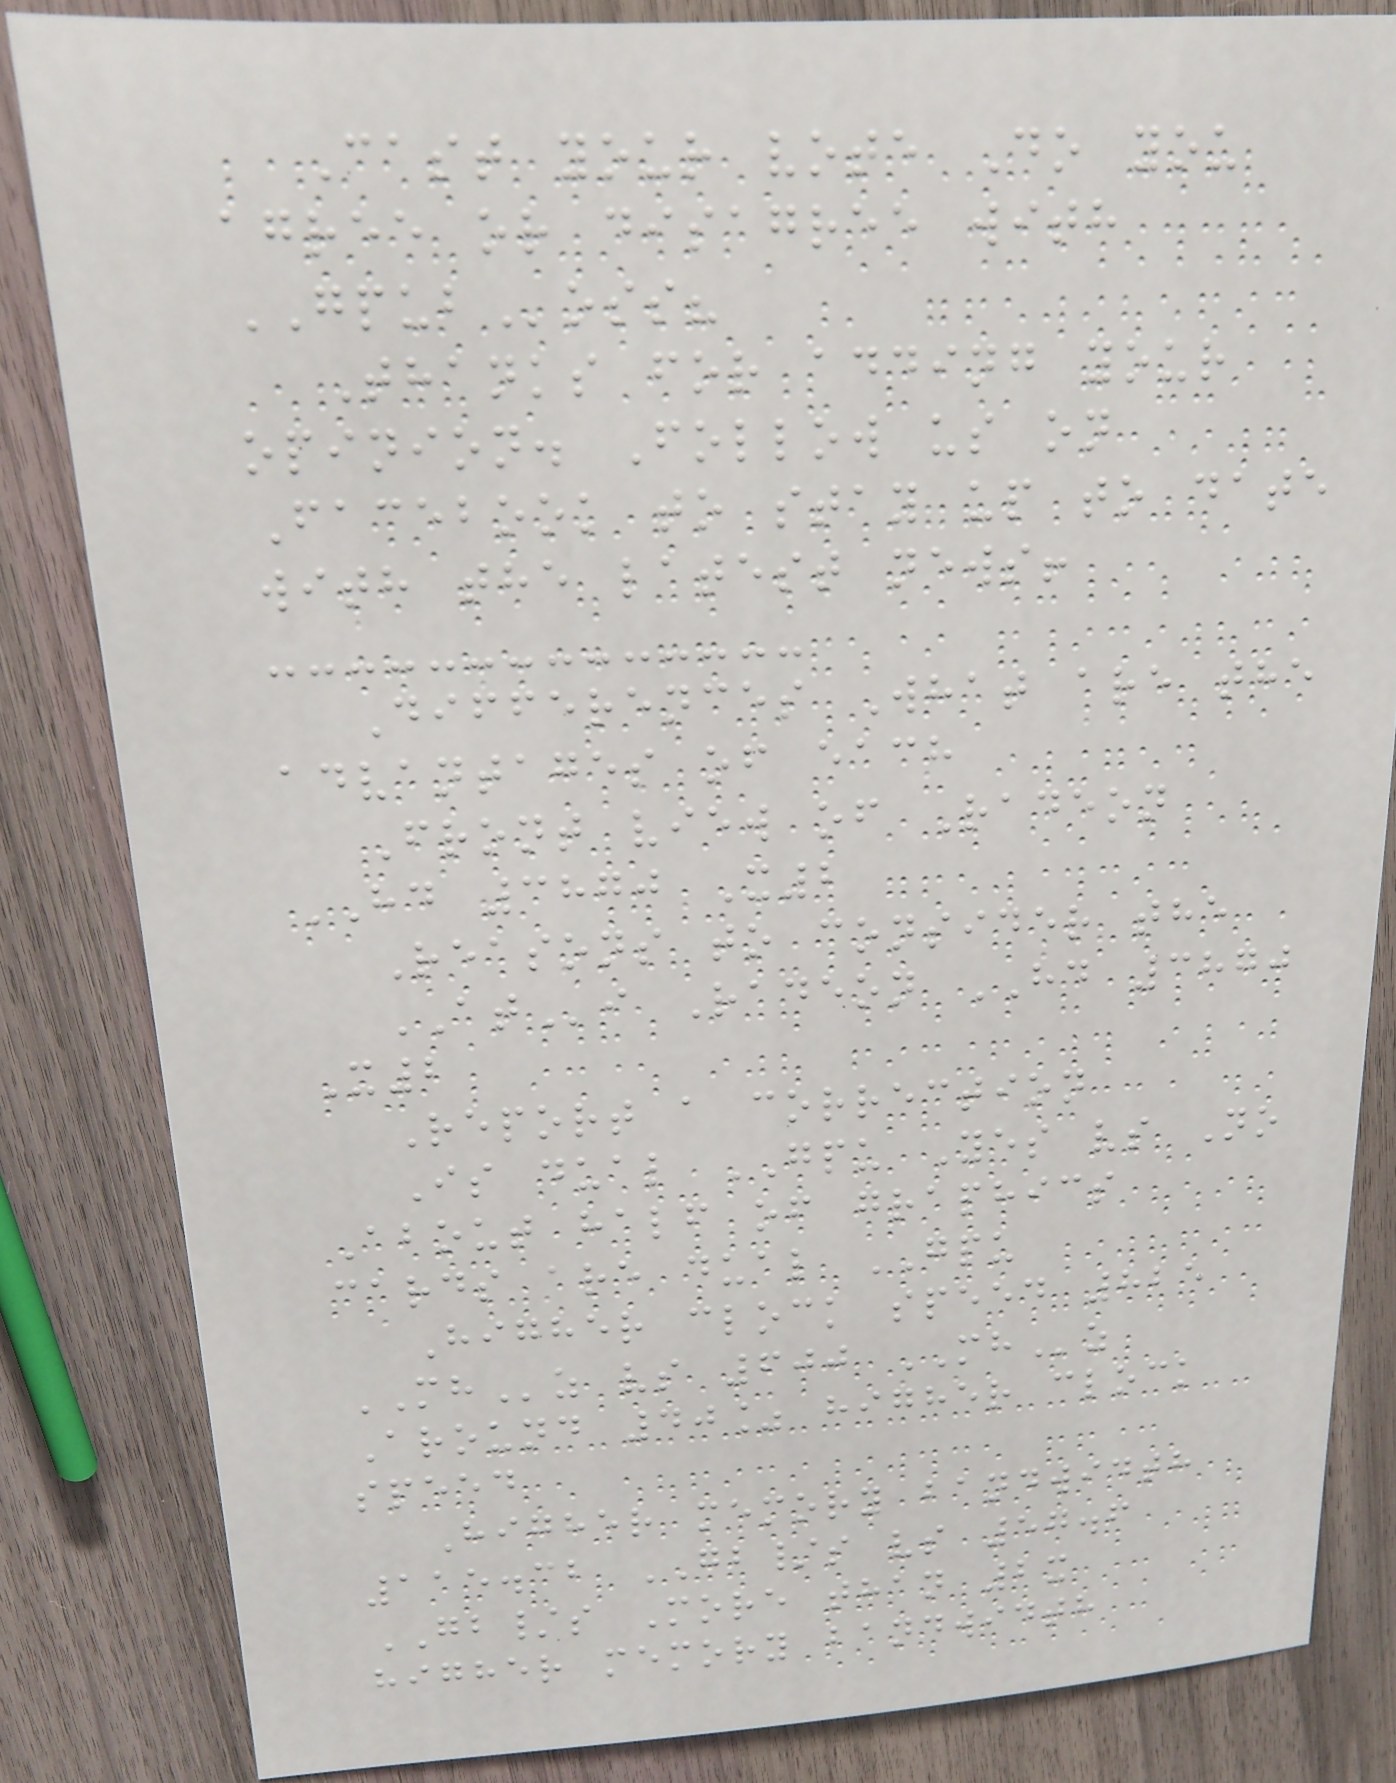Cast your vote Do you
agree or disagree with
GPUBoss?
Thanks for adding your
opinion. Follow us on
Facebook to stay up to date
with the latest news!
Differences What are the
advantages of each
Front view of Radeon
HD 3870 X2
Reasons to consider the
ATi Radeon HD 3870
X2
Report a correction
Is dual GPU Yes vs No
About half of graphics
cards are dual GPU
Higher clock speed 825
MHz vs 600 MHz
Around 40% higher clock
speed
Higher memory bandwidth
115.32 GB/s vs 57.6
GB/s More than 2x
higher memory bandwidth
